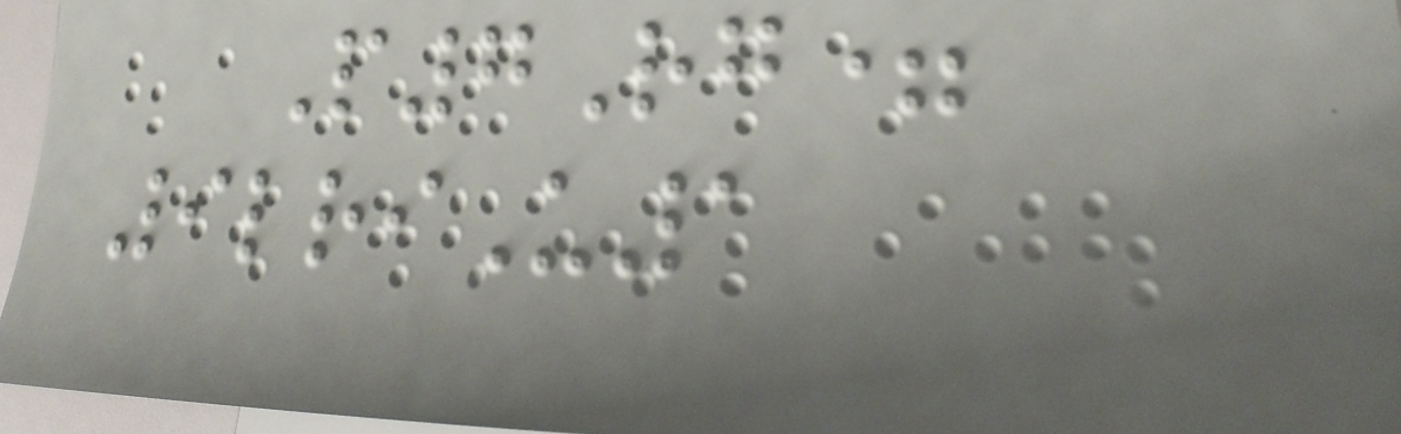P7Rg=
9lriU1
